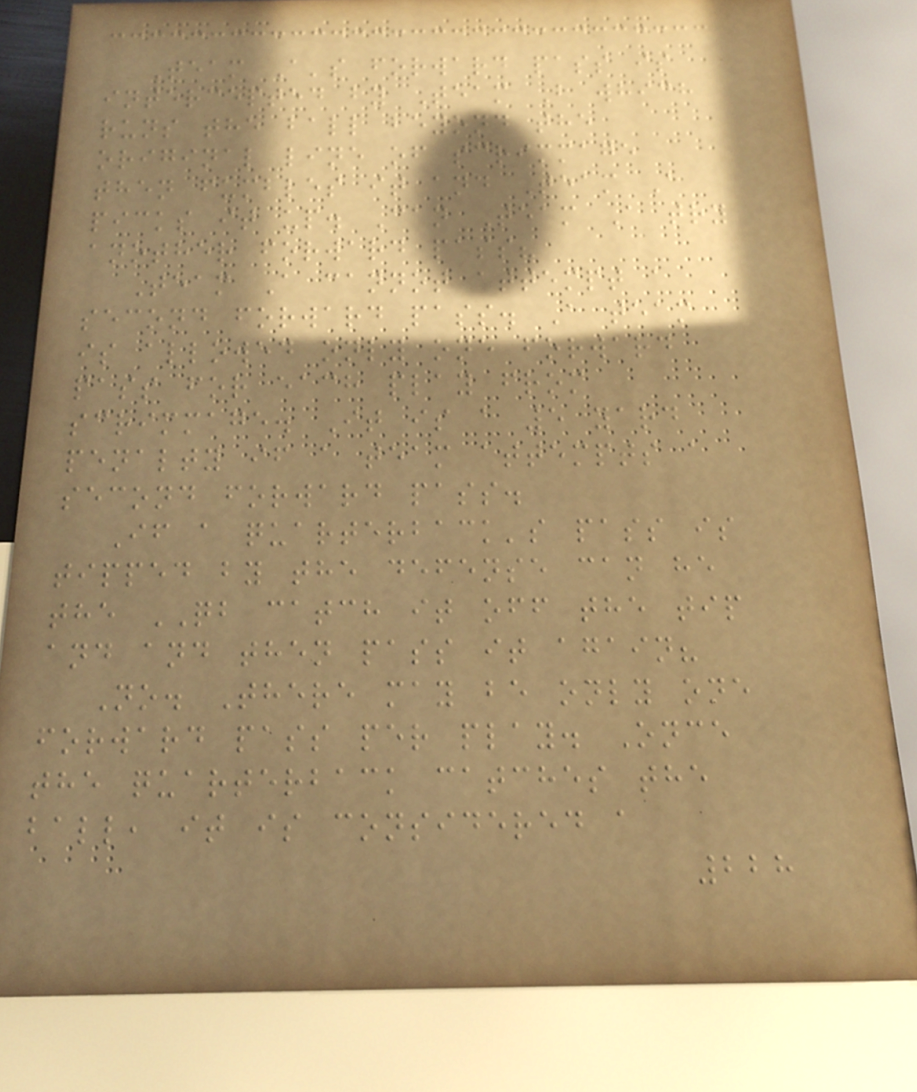Team A's forward pass is
intercepted by Team B which
runs the ball beyond the
original line of scrimmage
then fumbles it and Team A
picks it up. Can Team A try
another forward pass?
Team A cannot attempt a
second forward pass. A team
is allowed only one forward
pass for each play from
scrimmage. It is a 5 yard
penalty if a team attempts a
second forward pass.
If a quarterback's pass is
tipped by the defense can he
the QB catch it off the tip
and and then pass it again?
No. There may be only one
forward pass per play. Once
the quarterback catches the
ball, it is considered a
228
